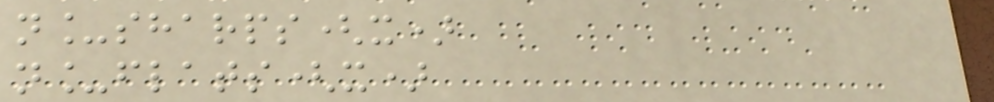n_sharps(x)
n_flats(x)
